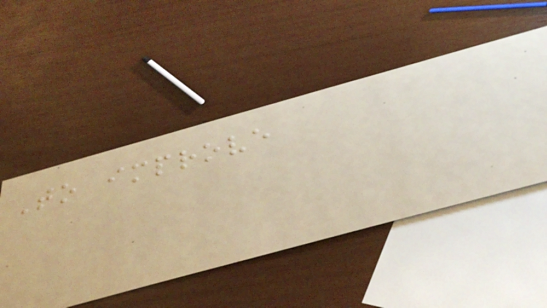To improve
